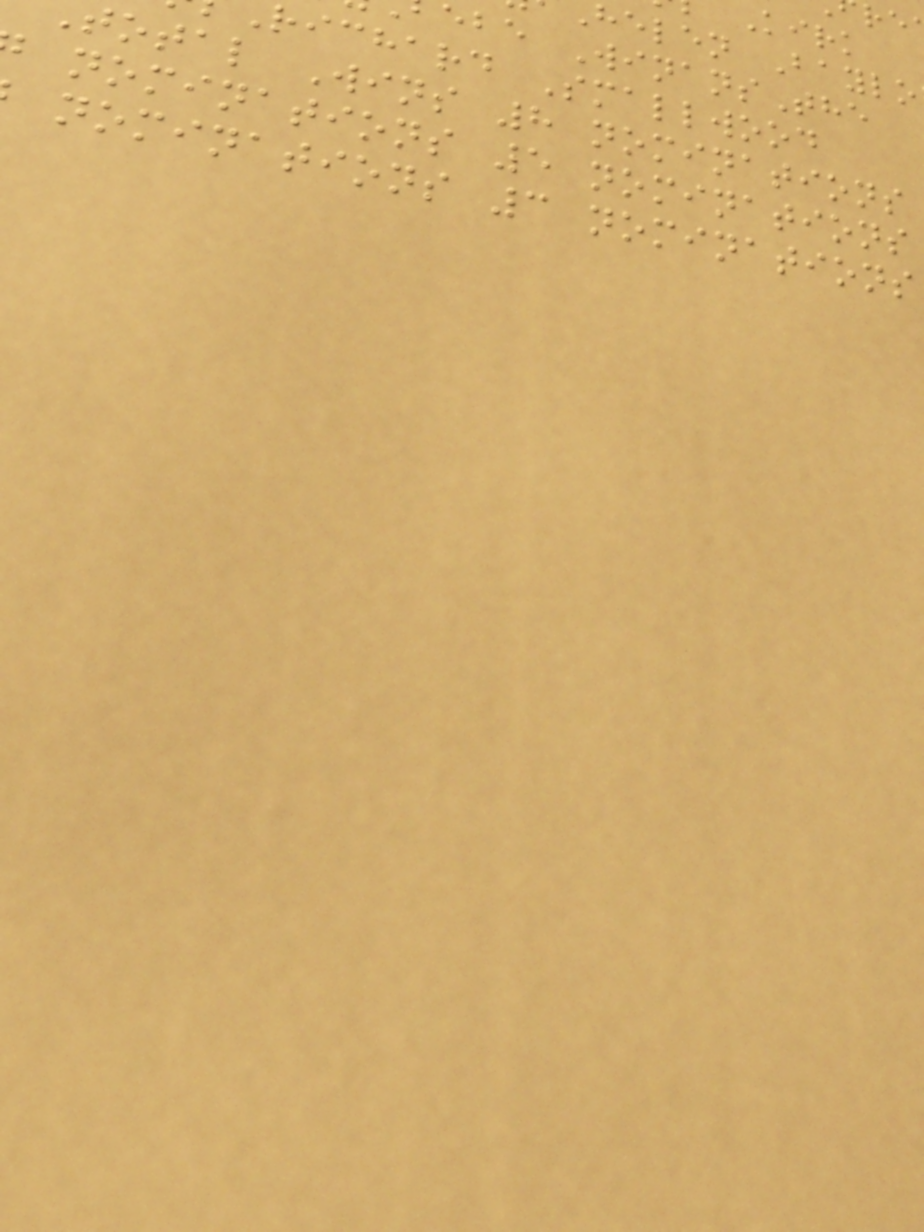helen Baylo
ebe WinansThe
richard Smallwood
total Wins 8 nominations
nominations 5 nominations
nominations 3 nominations
